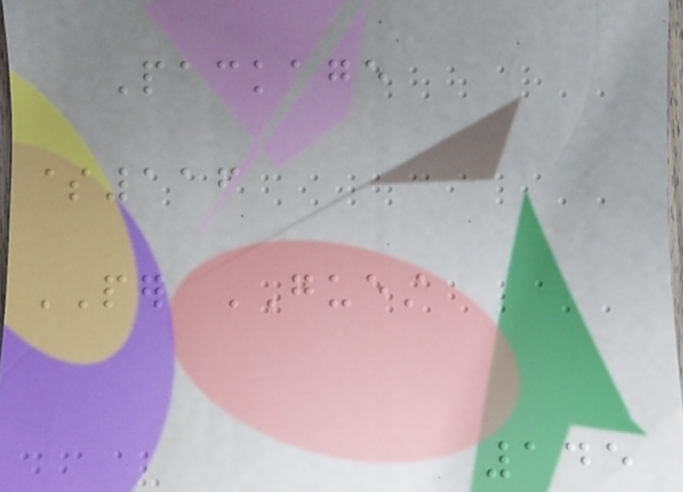Package
$116
PER GUEST
145
